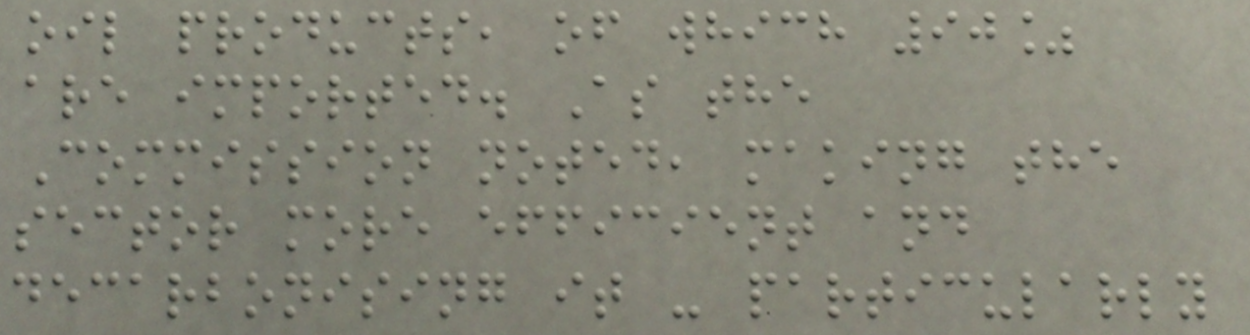oil products, of which 90%
are imported. As the
Commission noted, making the
sector more efficient and
decarbonising it - particularly
